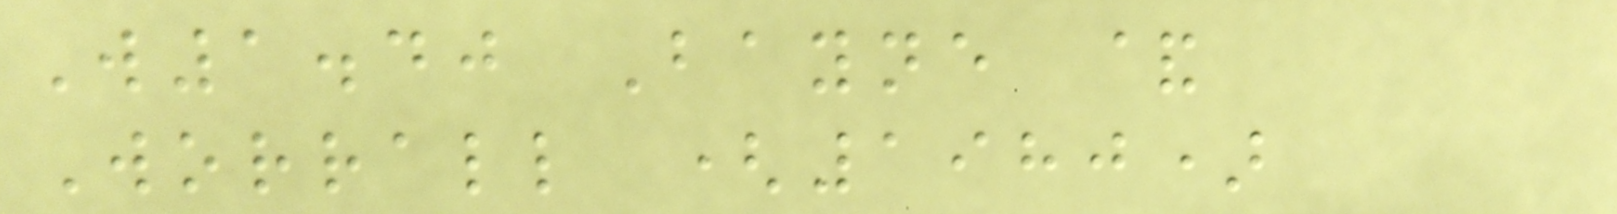W1.40 Bayne &
Worrall (1980)
